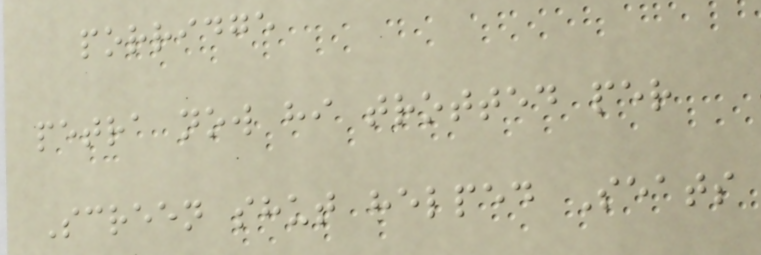porridge
petra now hi trotted per
Screen shut helped Seats
